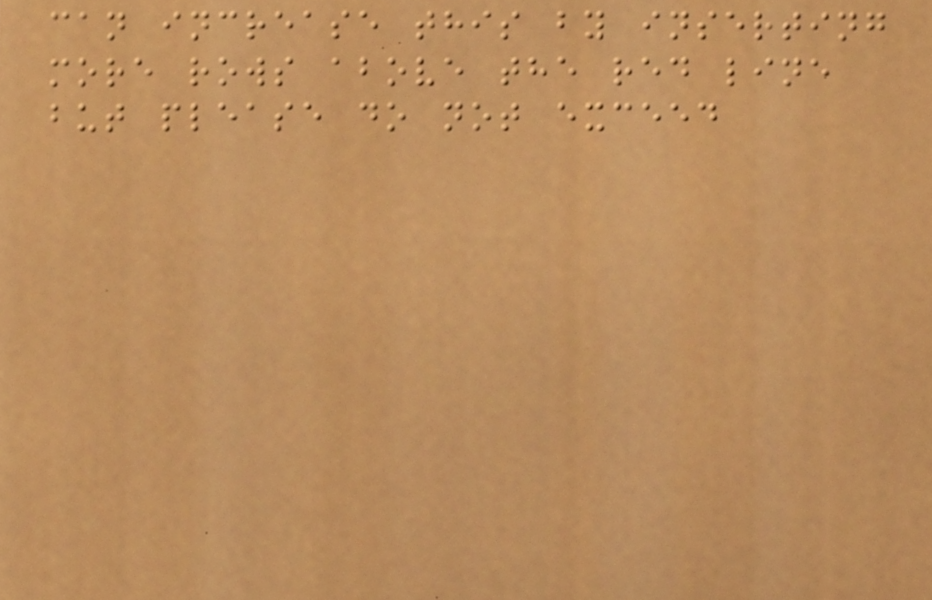can increase this by inserting
more rows above the red line
but please do not exceed
